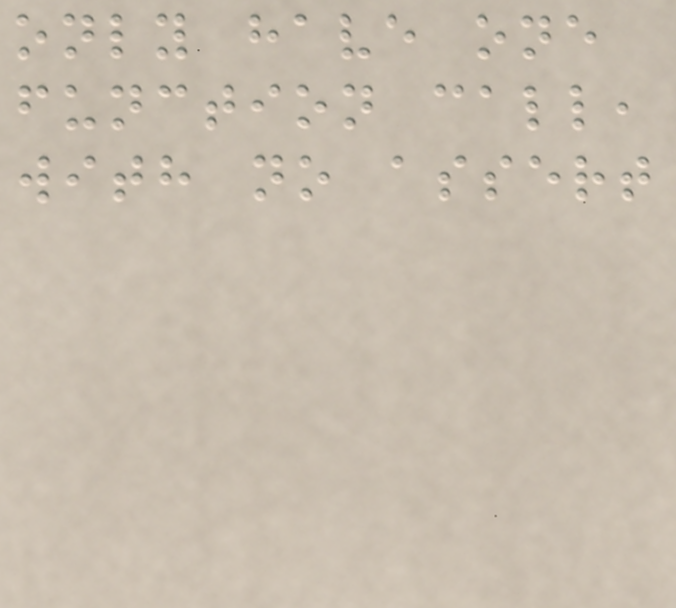only have one
function call,
with no assert
